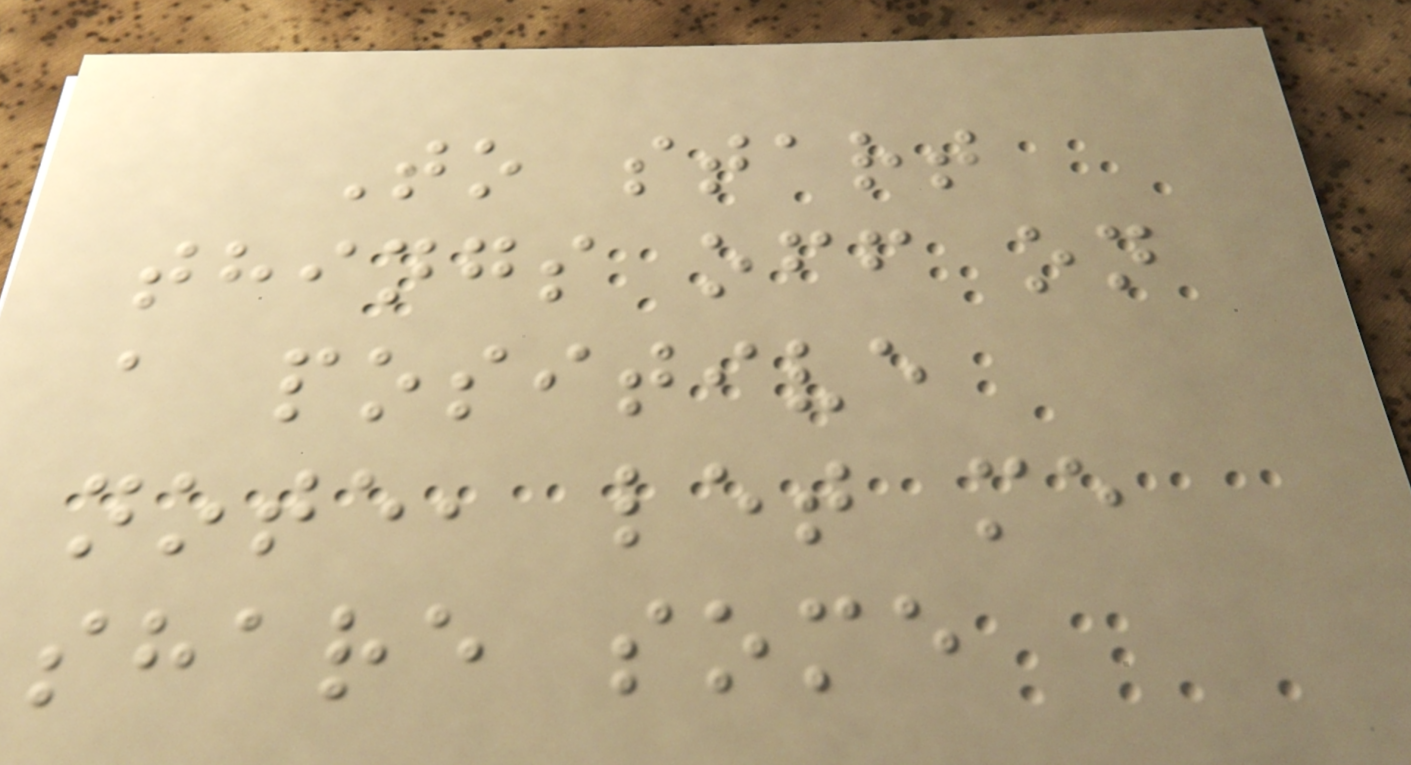To start
things off on
a positive
note, let me
share some
